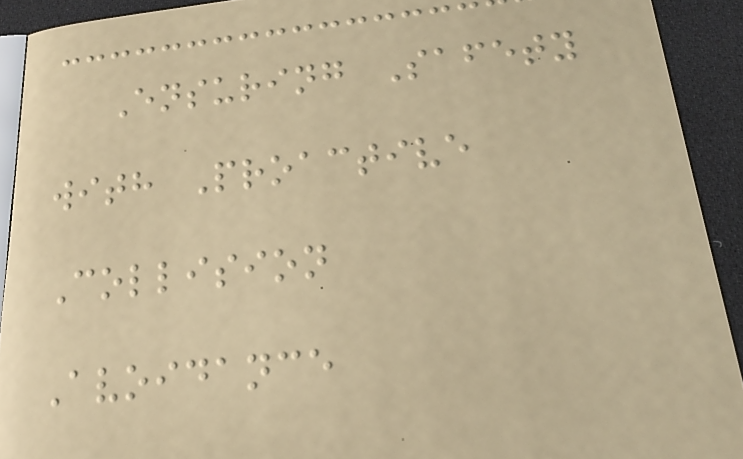Ensuring Safety
with Proactive
Collision
Avoidance
